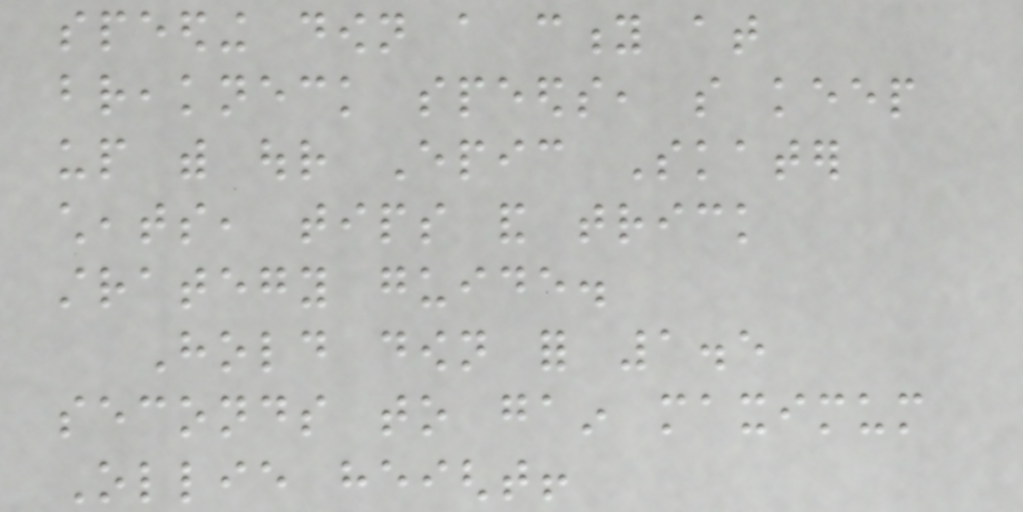speeding down a city at
breakneck speeds, so keep
up with our Epic Skater
cheats, tips and trick
strategy guide.
Hold down for 1.5
seconds to gain maximum
Ollie height!
